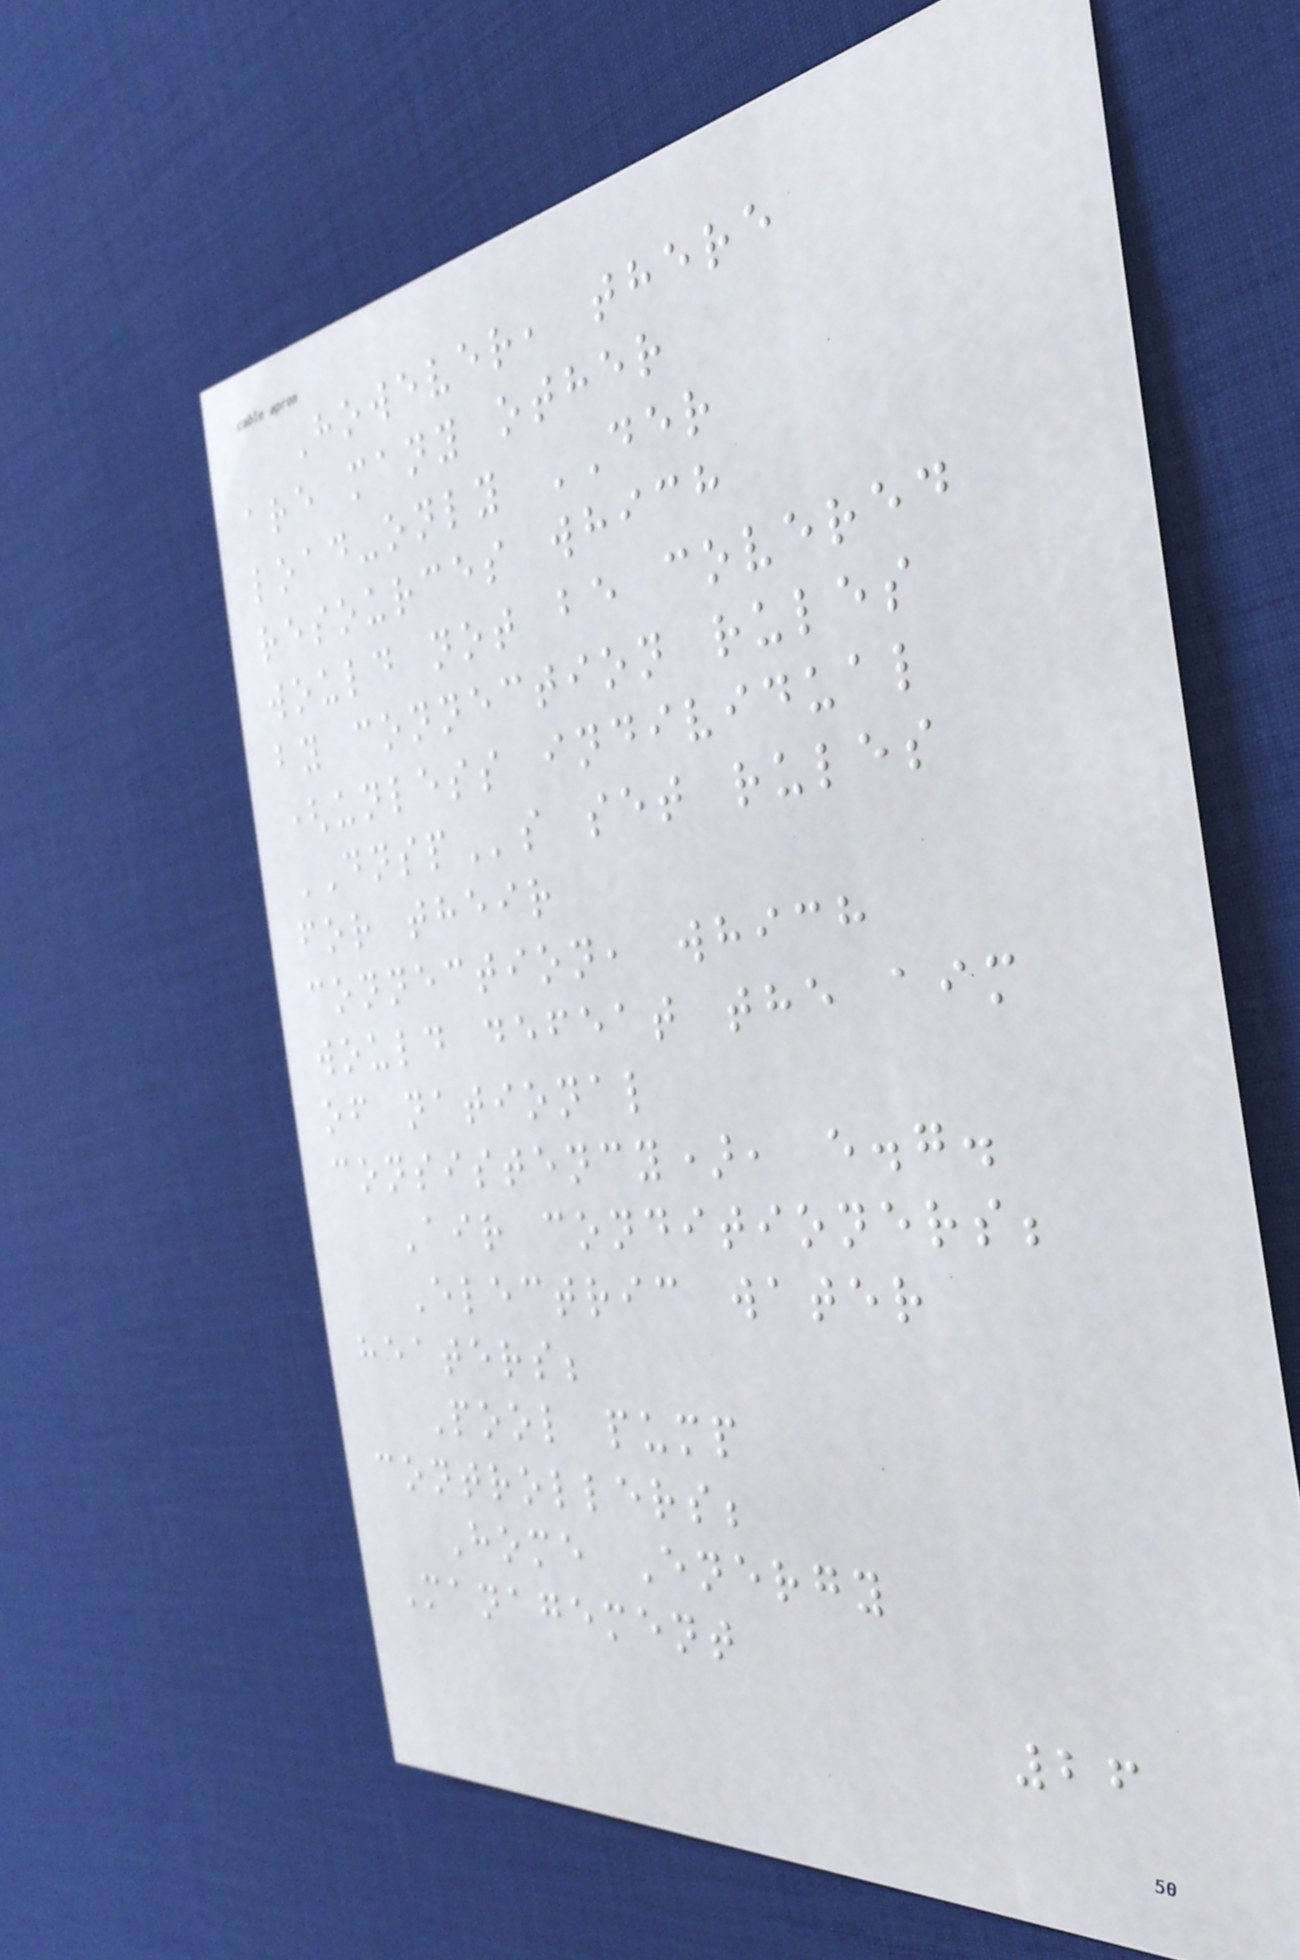However, there
are many other
load-only DER
resources which
would not be covered
by connection rules
(unless individual
DNSPs set rules
for their
connection, which
would defeat the aim
of national
consistency), e.g.
Air conditioners;
Electric water
heaters;
Pool pump
controllers;
Home Energy
Management
26
